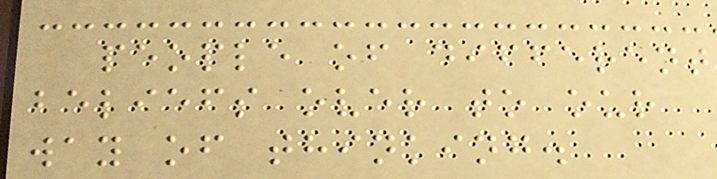people of different
beliefs over to our
way of thinking.
